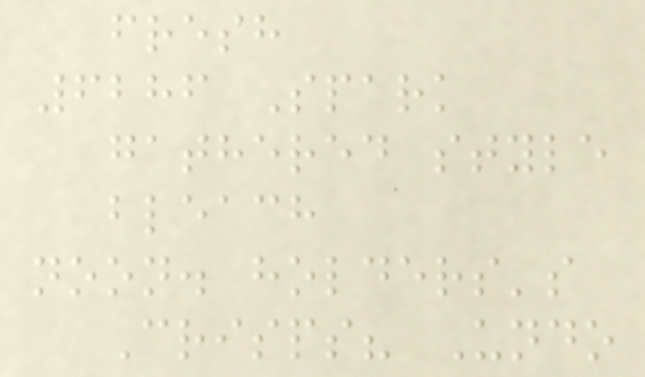fresh
6286 Spark
gathered style
bleach
noon. holders's
Crisps? Undo
